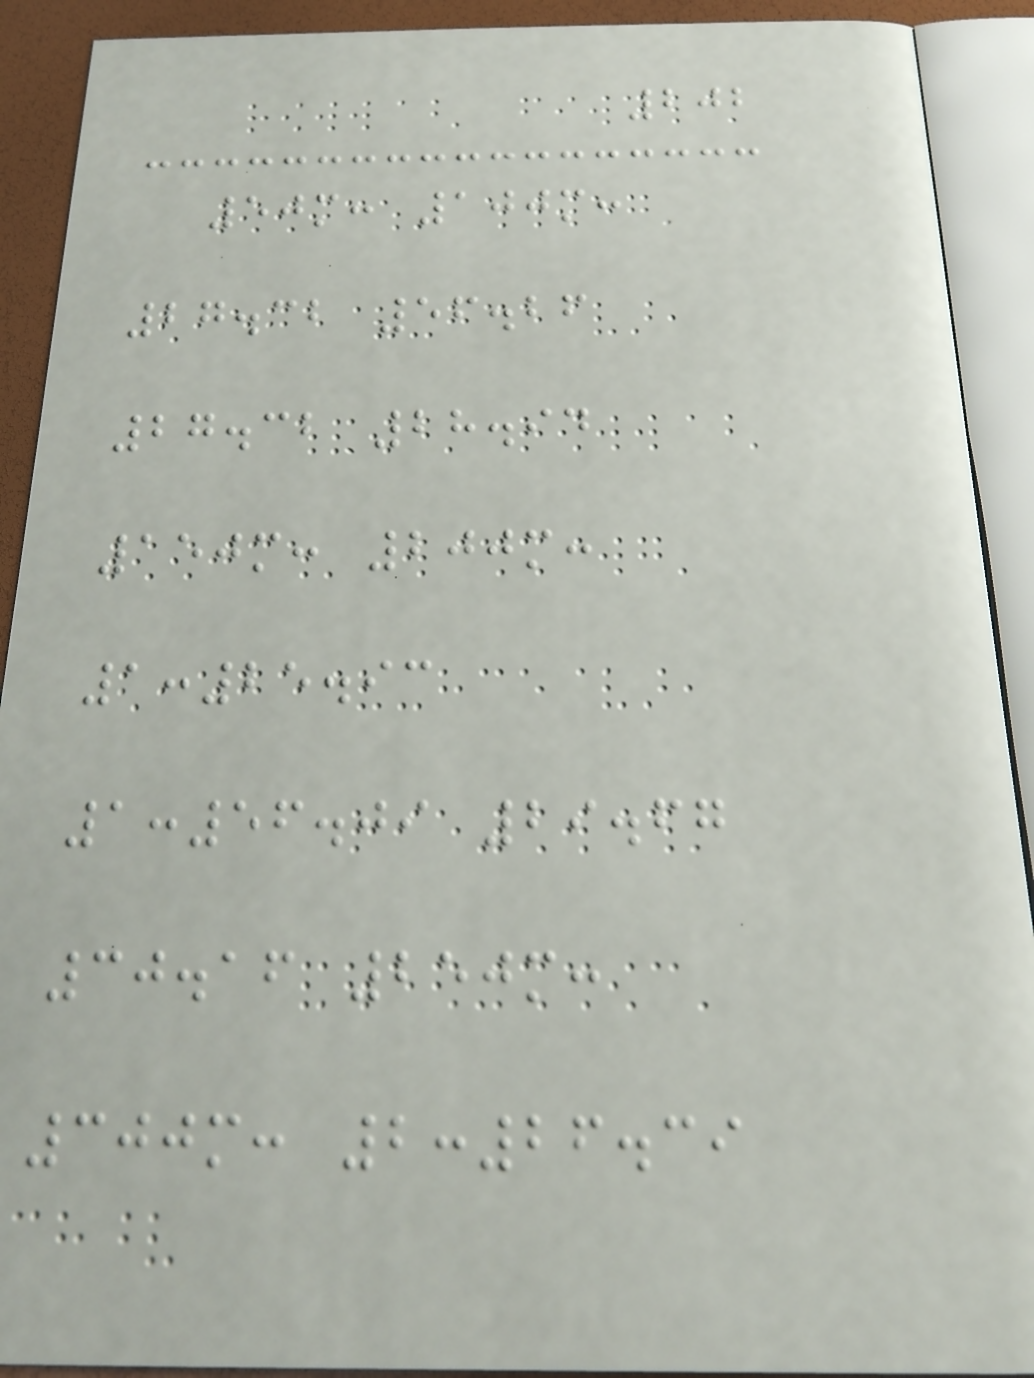202
50m: 100m:
27.32 56.26
27.32 28.94
150m: 200m:
1:25.93
1:56.09 29.67
30.16 250m:
300m: 2:26.39
